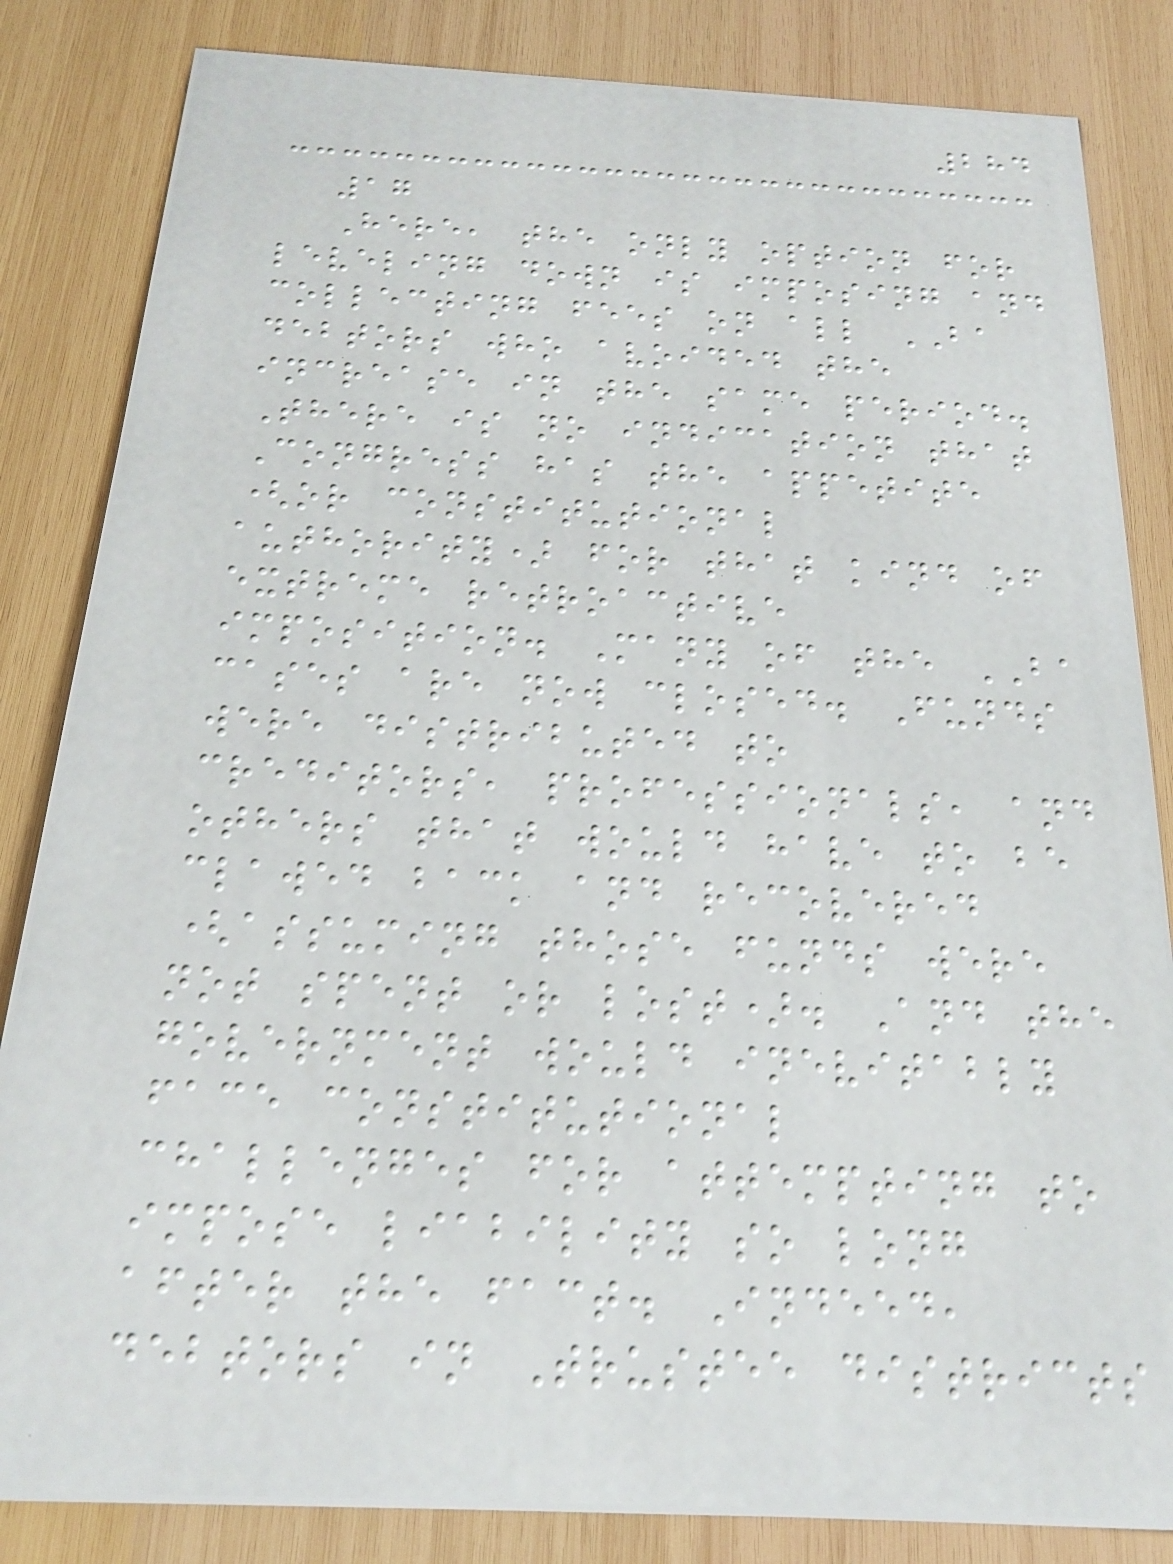284
17
Here, the only option for
leveling down is imposing and
collecting fees on all BA
debtors who avoided the
increase in the same period.
There is no indication that
Congress has the appetite
(or constitutional
authority) for that kind of
extreme retroactive
imposition. Many of the BA
cases are now closed. Funds
were distributed to
creditors, professionals, and
others that would have to be
clawed back and recovered
(assuming those funds were
not spent or lost). And the
government would inevitably
face constitutional
challenges for attempting to
impose liability so long
after the fact. Indeed,
debtors in Trustee districts
